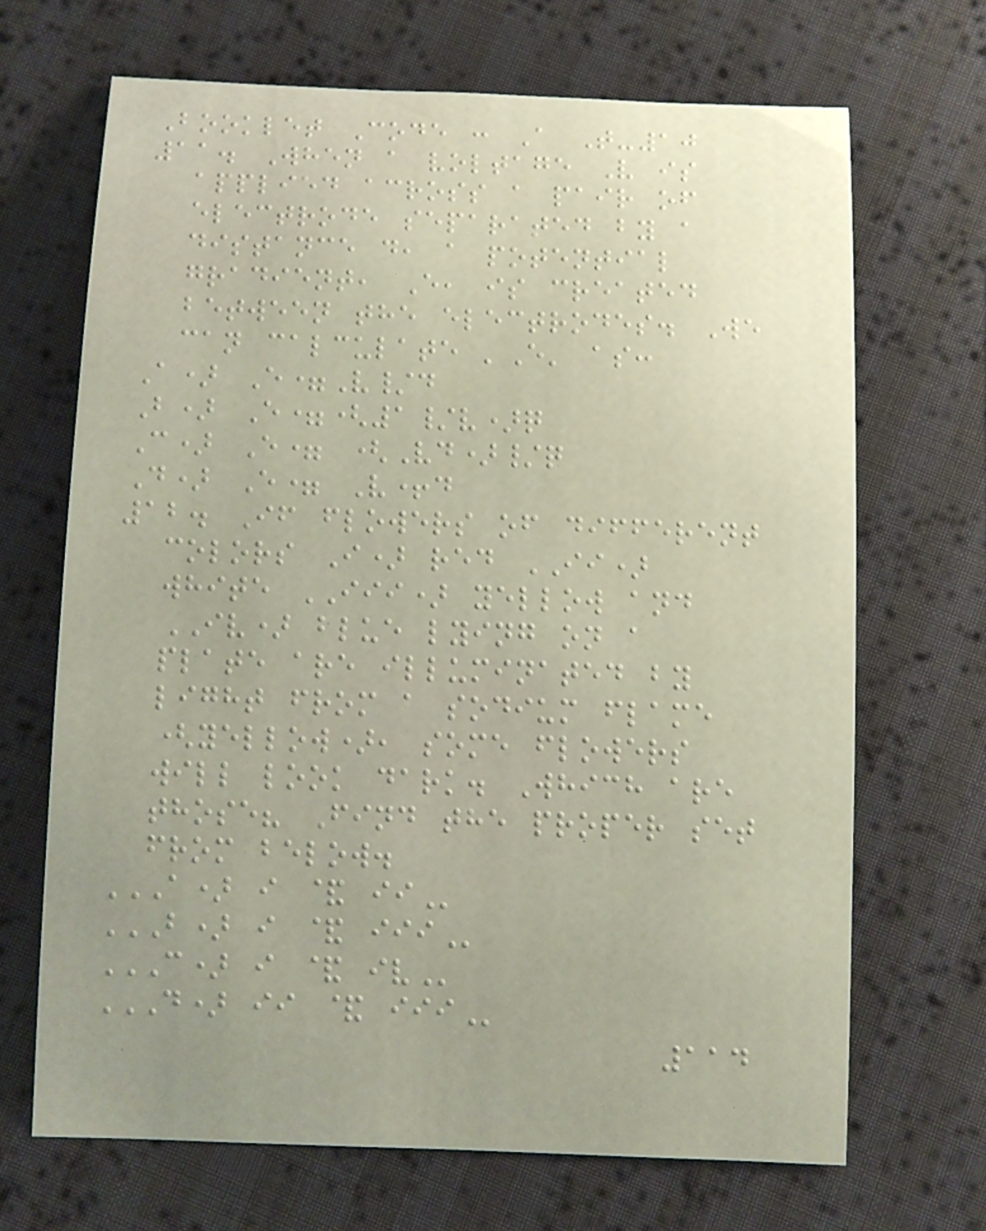Booklet Code : A T-10
11. When a voltage V is
applied across a pair of
electrode separated by a
distance d, a potential
gradient, E, is created
between the electrodes. We
can calculate 'E' as:
A) E=V/d
B) E=(1/v)q
C) E= (Vd)/q
D) E= V+d
12. If flowers of different
colors I) red II)
white III) yellow and
IV) blue lying on a
plate are illuminated by
light from a sodium flame
(yellow), some flowers
will look dark. Which are
those? Find the proper set
from below.
A) I & II
B) I & III
C) I & IV
D) II & III
114
